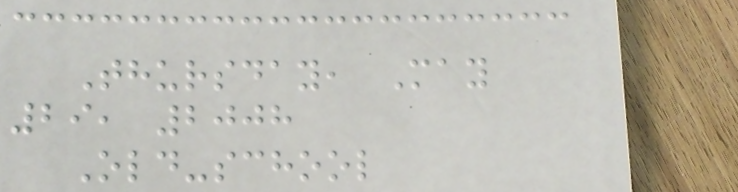Thursday, May
29, 2008
Old-school
